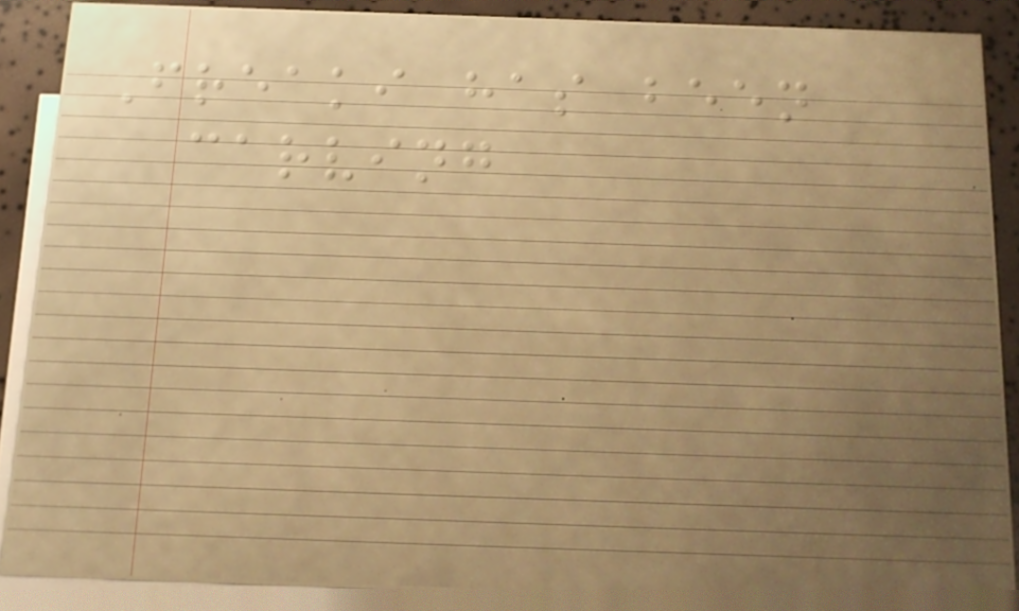Freaki has been
carving
